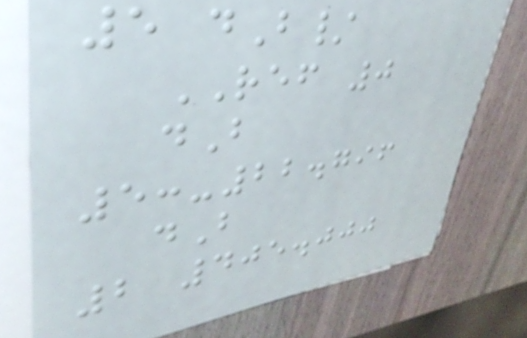5 dB/
REF 0
dB
5:-22.796
dB
2 405.000
